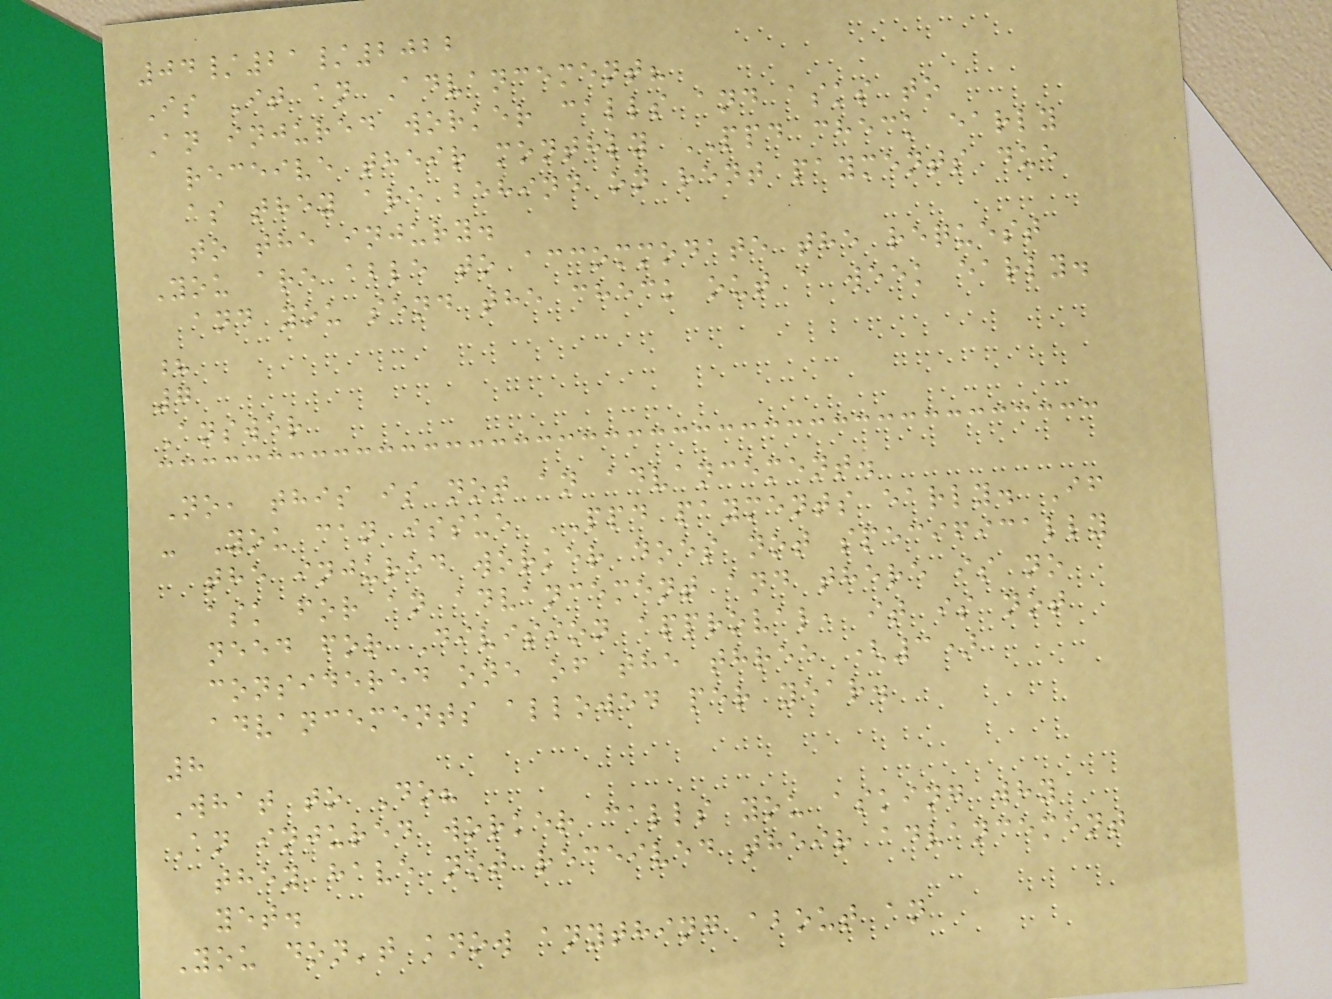04/21/2022
Is It an Advancement?
An injured worker calls and asks to
receive their monthly PPD check early
as they are behind on rent payments due
to the injury.
You are able to accommodate the request
and you send the check out a week early.
?
7
Answer
No, this is not an advancement.
- You can issue PPD payments early. If
the injured worker does not specifically
ask for an advancement and there is no
need for Division approval, it is not
considered one of the three (3)
advancements allowed per year.
8
What to Do?
An injured worker calls you asking why
they have not received their advancement
yet.
You don't know anything about an
